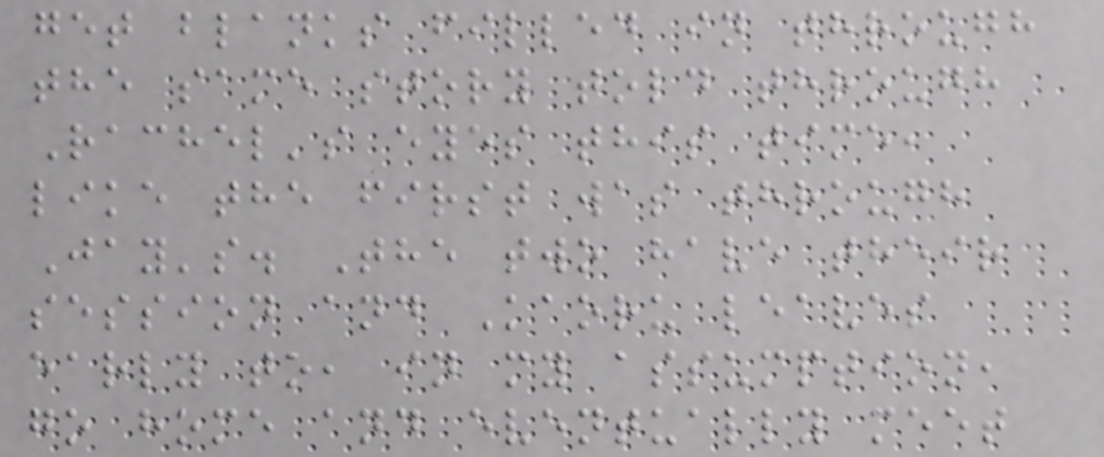get blanks filled in through
the same story told through
Rachel's eyes this time,
like the first was through
Jay's. The two have their
session and Kaoru leaves
early to, in my assumption,
go home and eventually meet
